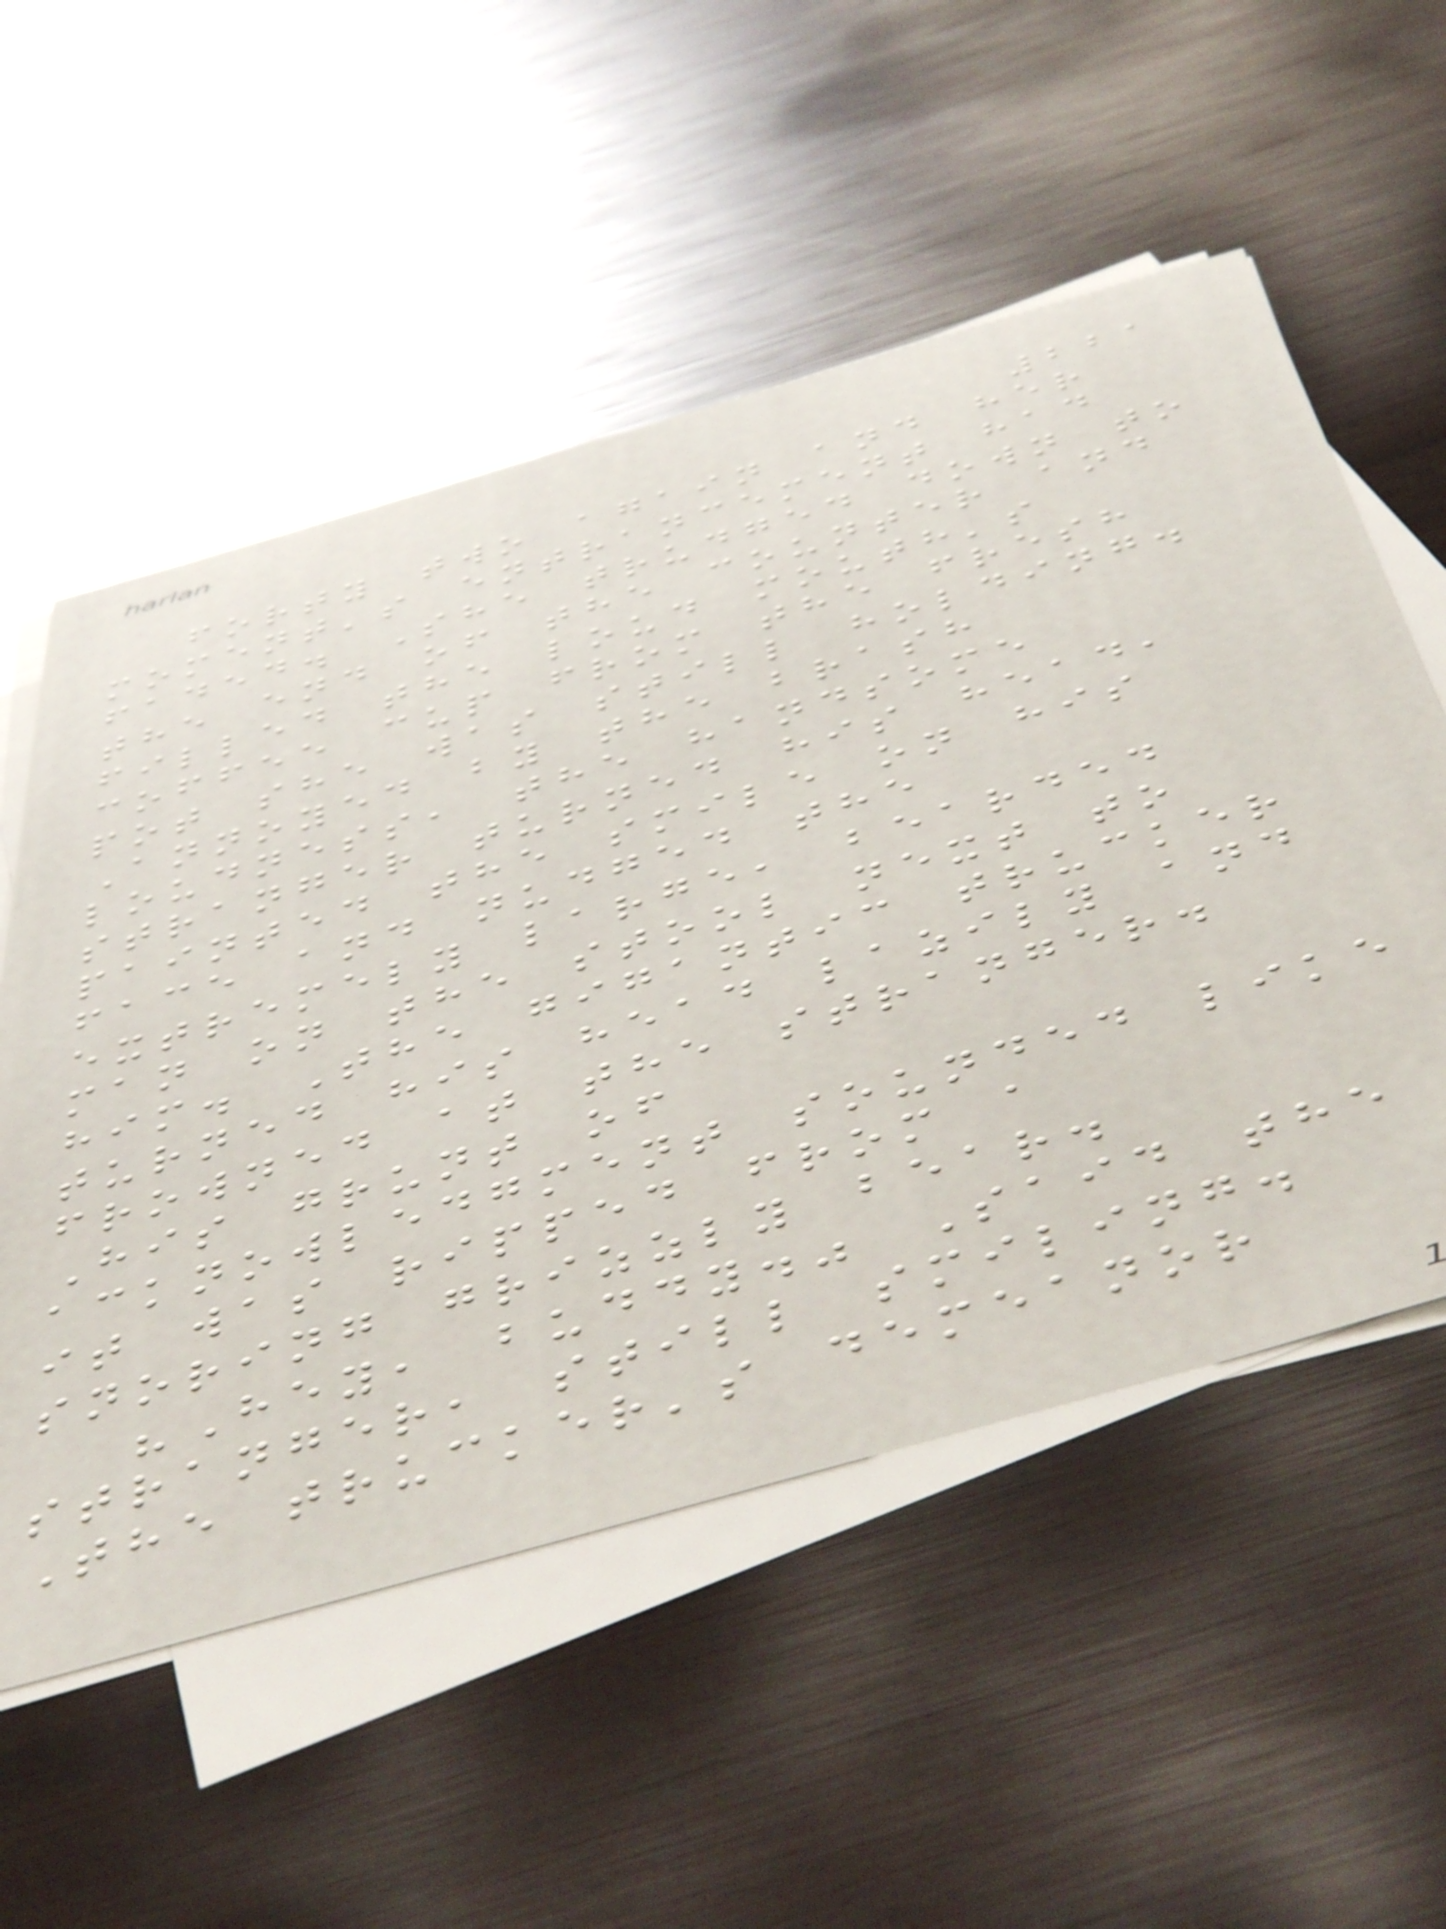221
forty two again and her
moment's entrancement had
faded. She trudged down to
the end of the counter and
filled the loud mouth's
coffee cup from the fresh
pot she was still holding.
Annoyed by the brash
loudness, the handsome
stranger turned his head,
painted the smile on his
face and nudged the
extremely large, bearded
man on the stool next to
him. The gigantic trucker
turned his head lazily and
frowned at the stranger.
His grunt of
acknowledgment sounded like
it was ripped from a
snoring grizzly bear.
"Hey, buddy." Said the
stranger, still smiling.
The trucker's demeanor
